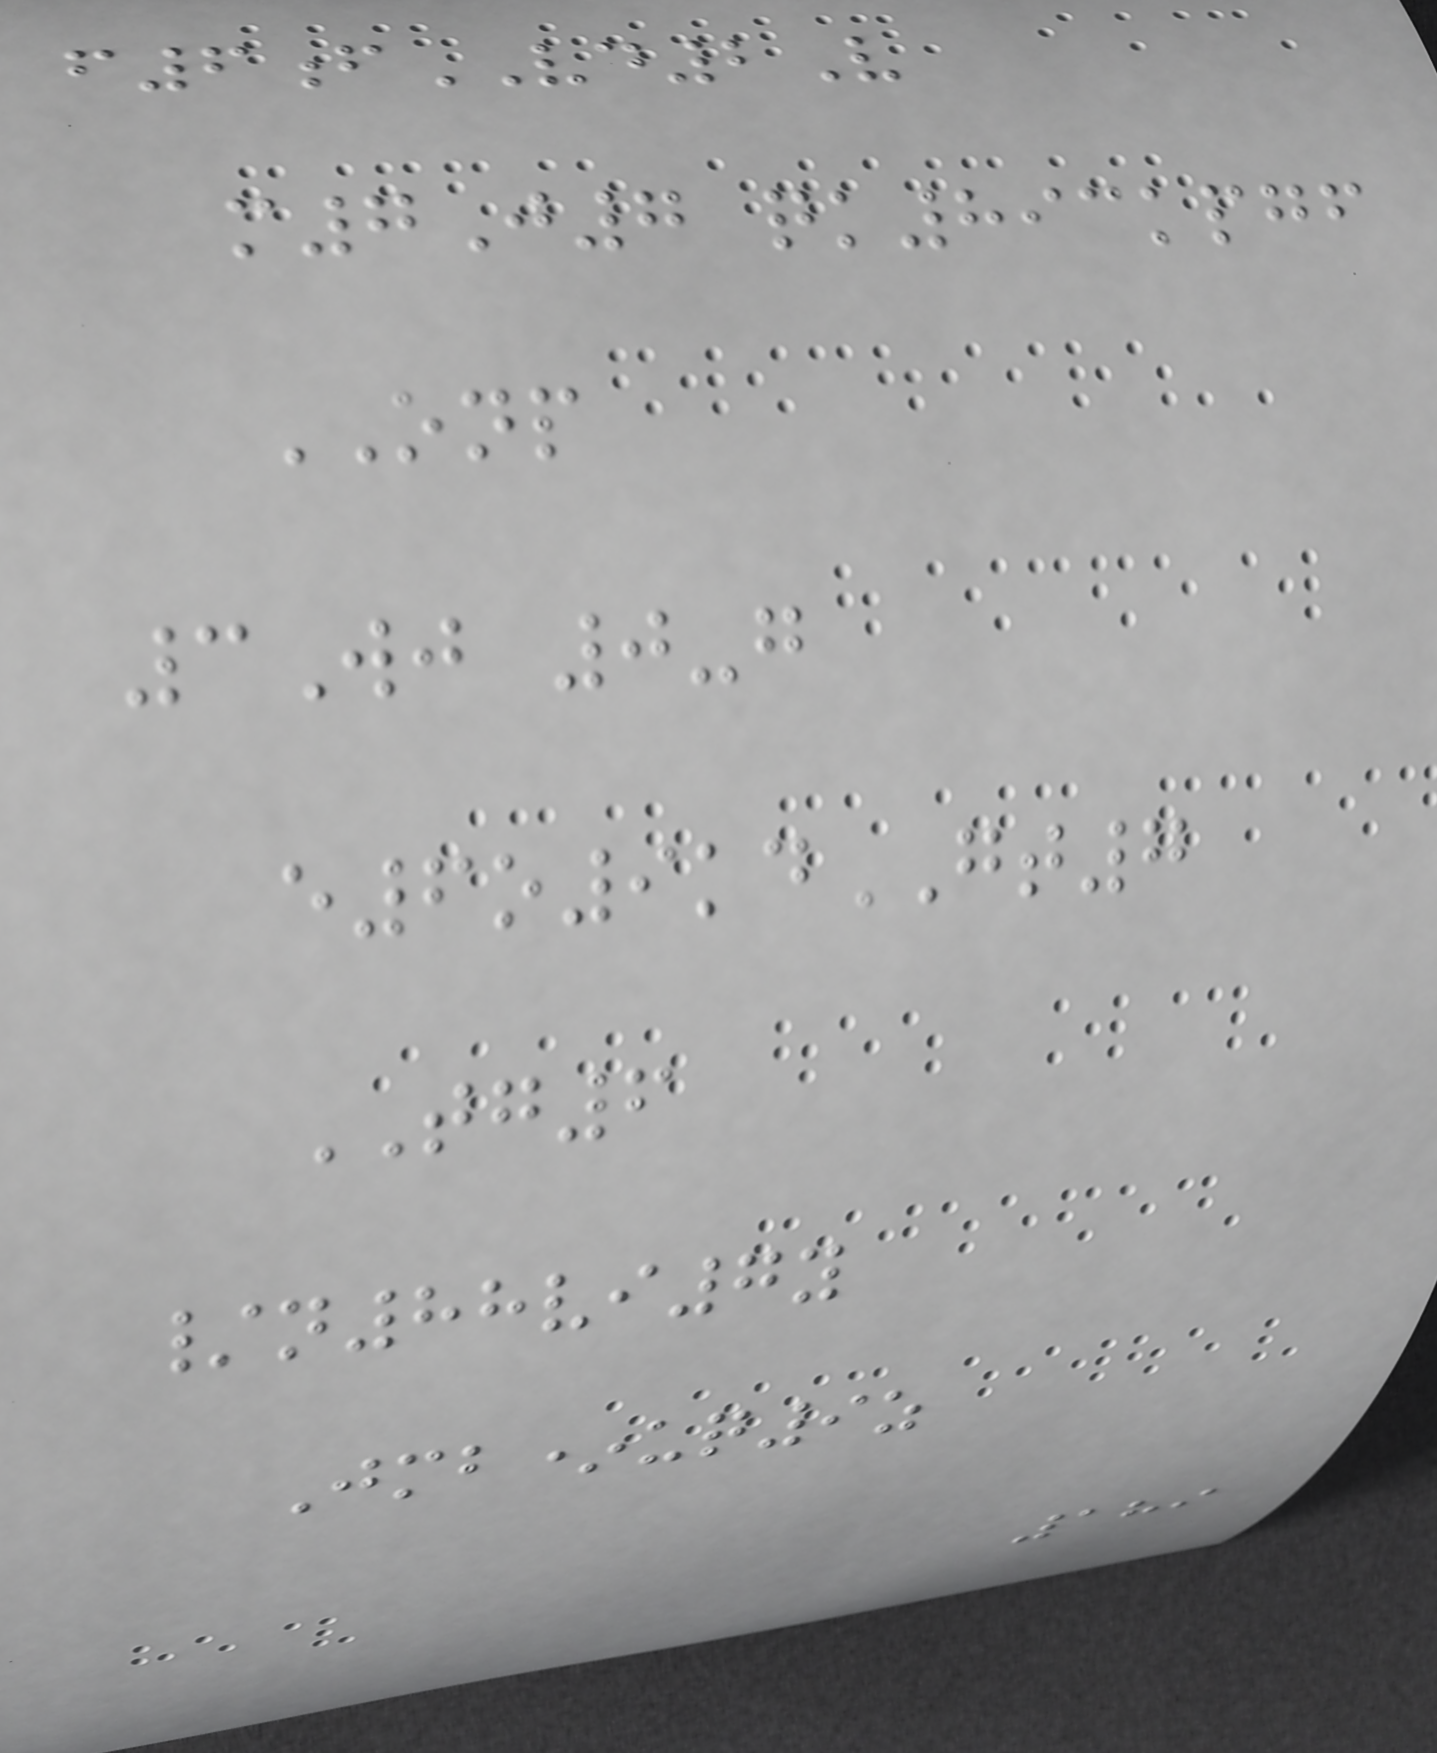f6fVD2V
m7J7 qk893kpgf
ONP
3Wj 0-g
e6o9kdGT7
TG6
/n88vi7y
Jmb*uq9z
189
